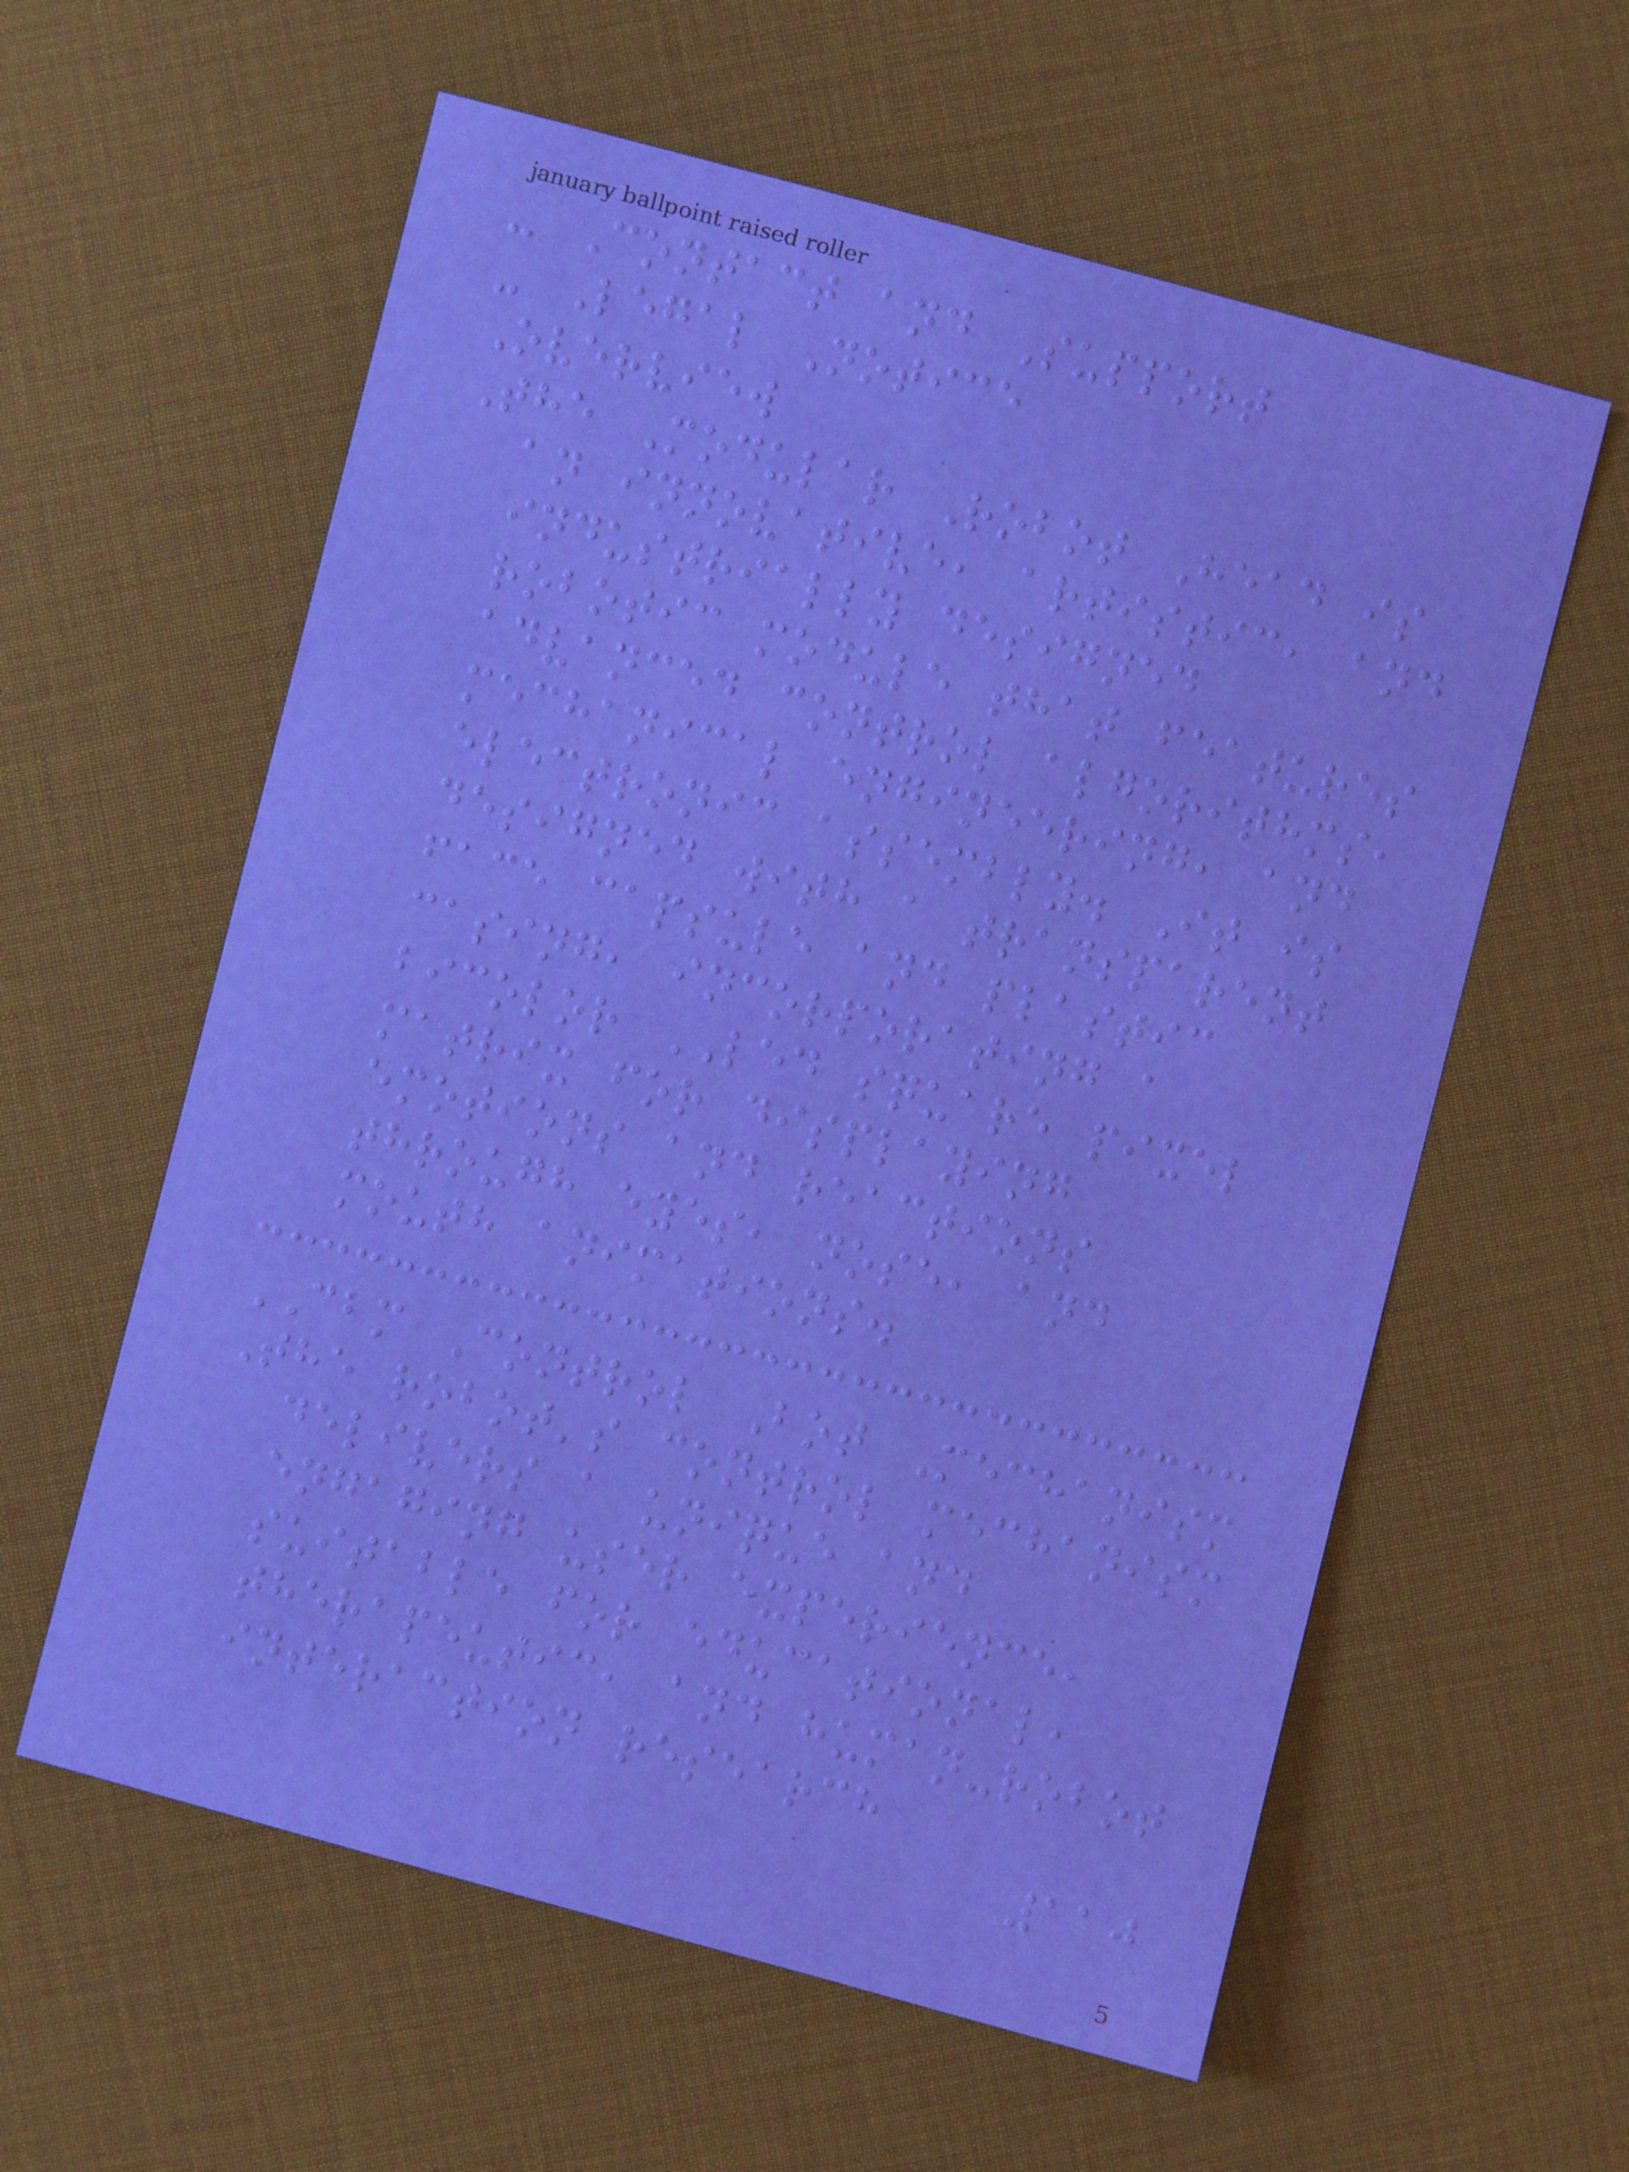- Contact and Support
- Legal Notice
Overview
The Modular Robot Head is
an innovative, artistic, and
industrially designed
robotic module that features
advanced control algorithms,
mechanical engineering, and
electronic assembly. It is
designed with a transparent
face capsule and plastic
casing, incorporating a
bicolor LED square pixel
matrix for displaying
emotions and reactions
through eyes, nose, and
mouth animations.
CBM Control Bot Mechanism
The robot's control mechanism
delivers a unique and
engaging user experience,
suitable for educational,
therapeutic, and human-robot
interaction research
110
